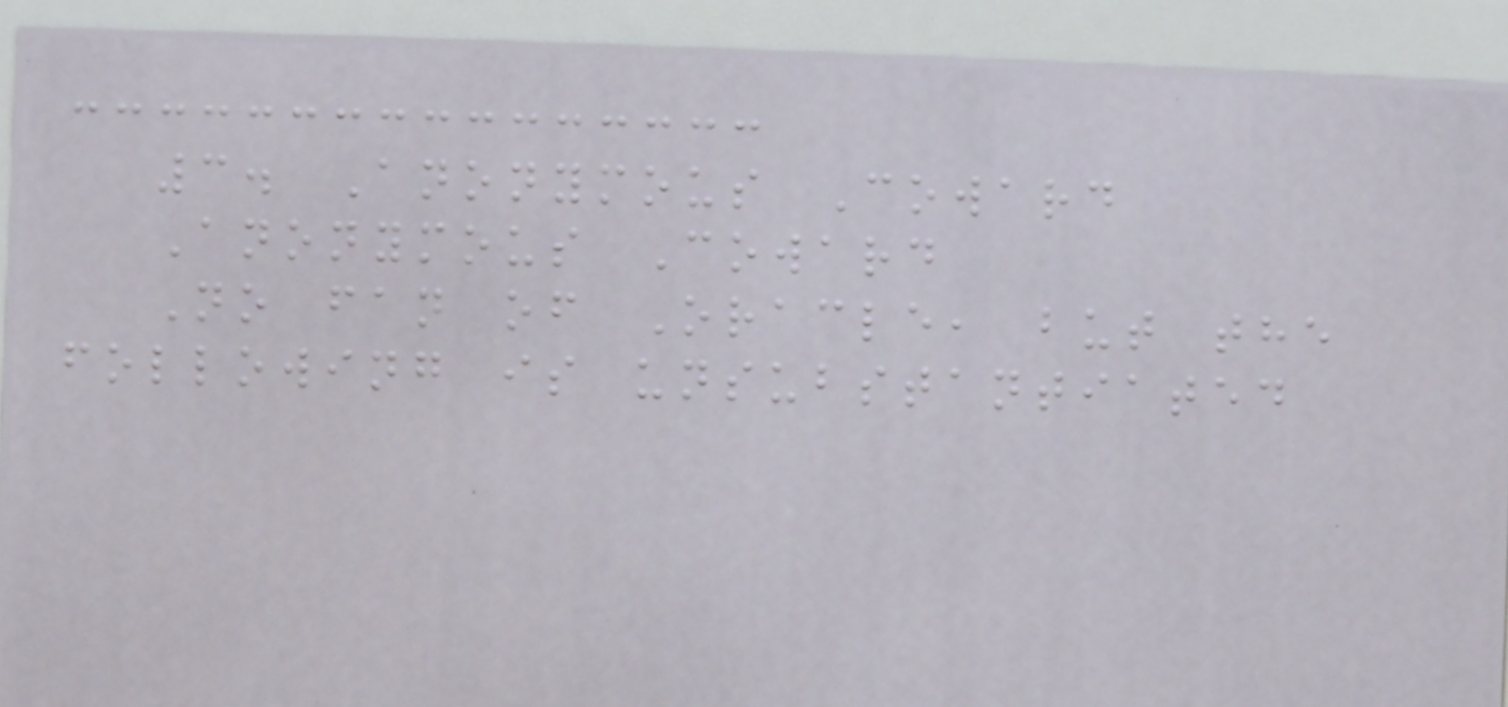3. Anonymous Coward
Anonymous Coward
No fan of Oracle, but the
following is unsubstantiated
